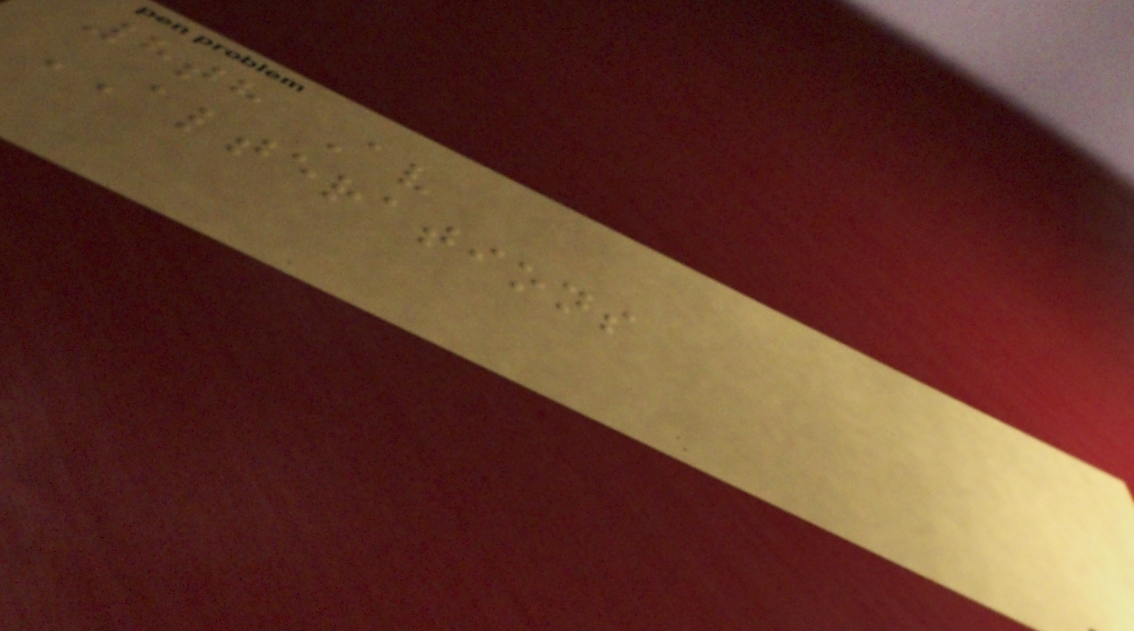8th Av
ALTERATIONS
